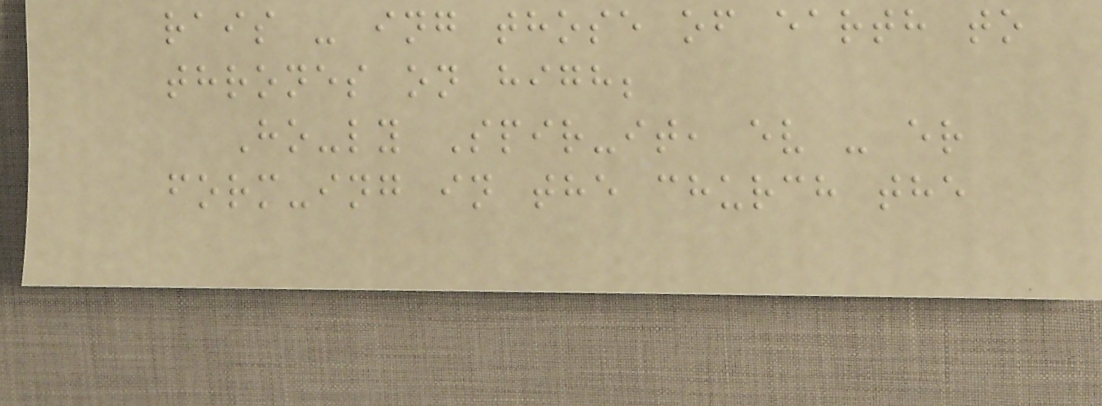rais - ing those of earth to
thrones on high;
Ho-ly Spir-it, ev - er
form-ing in the church the
